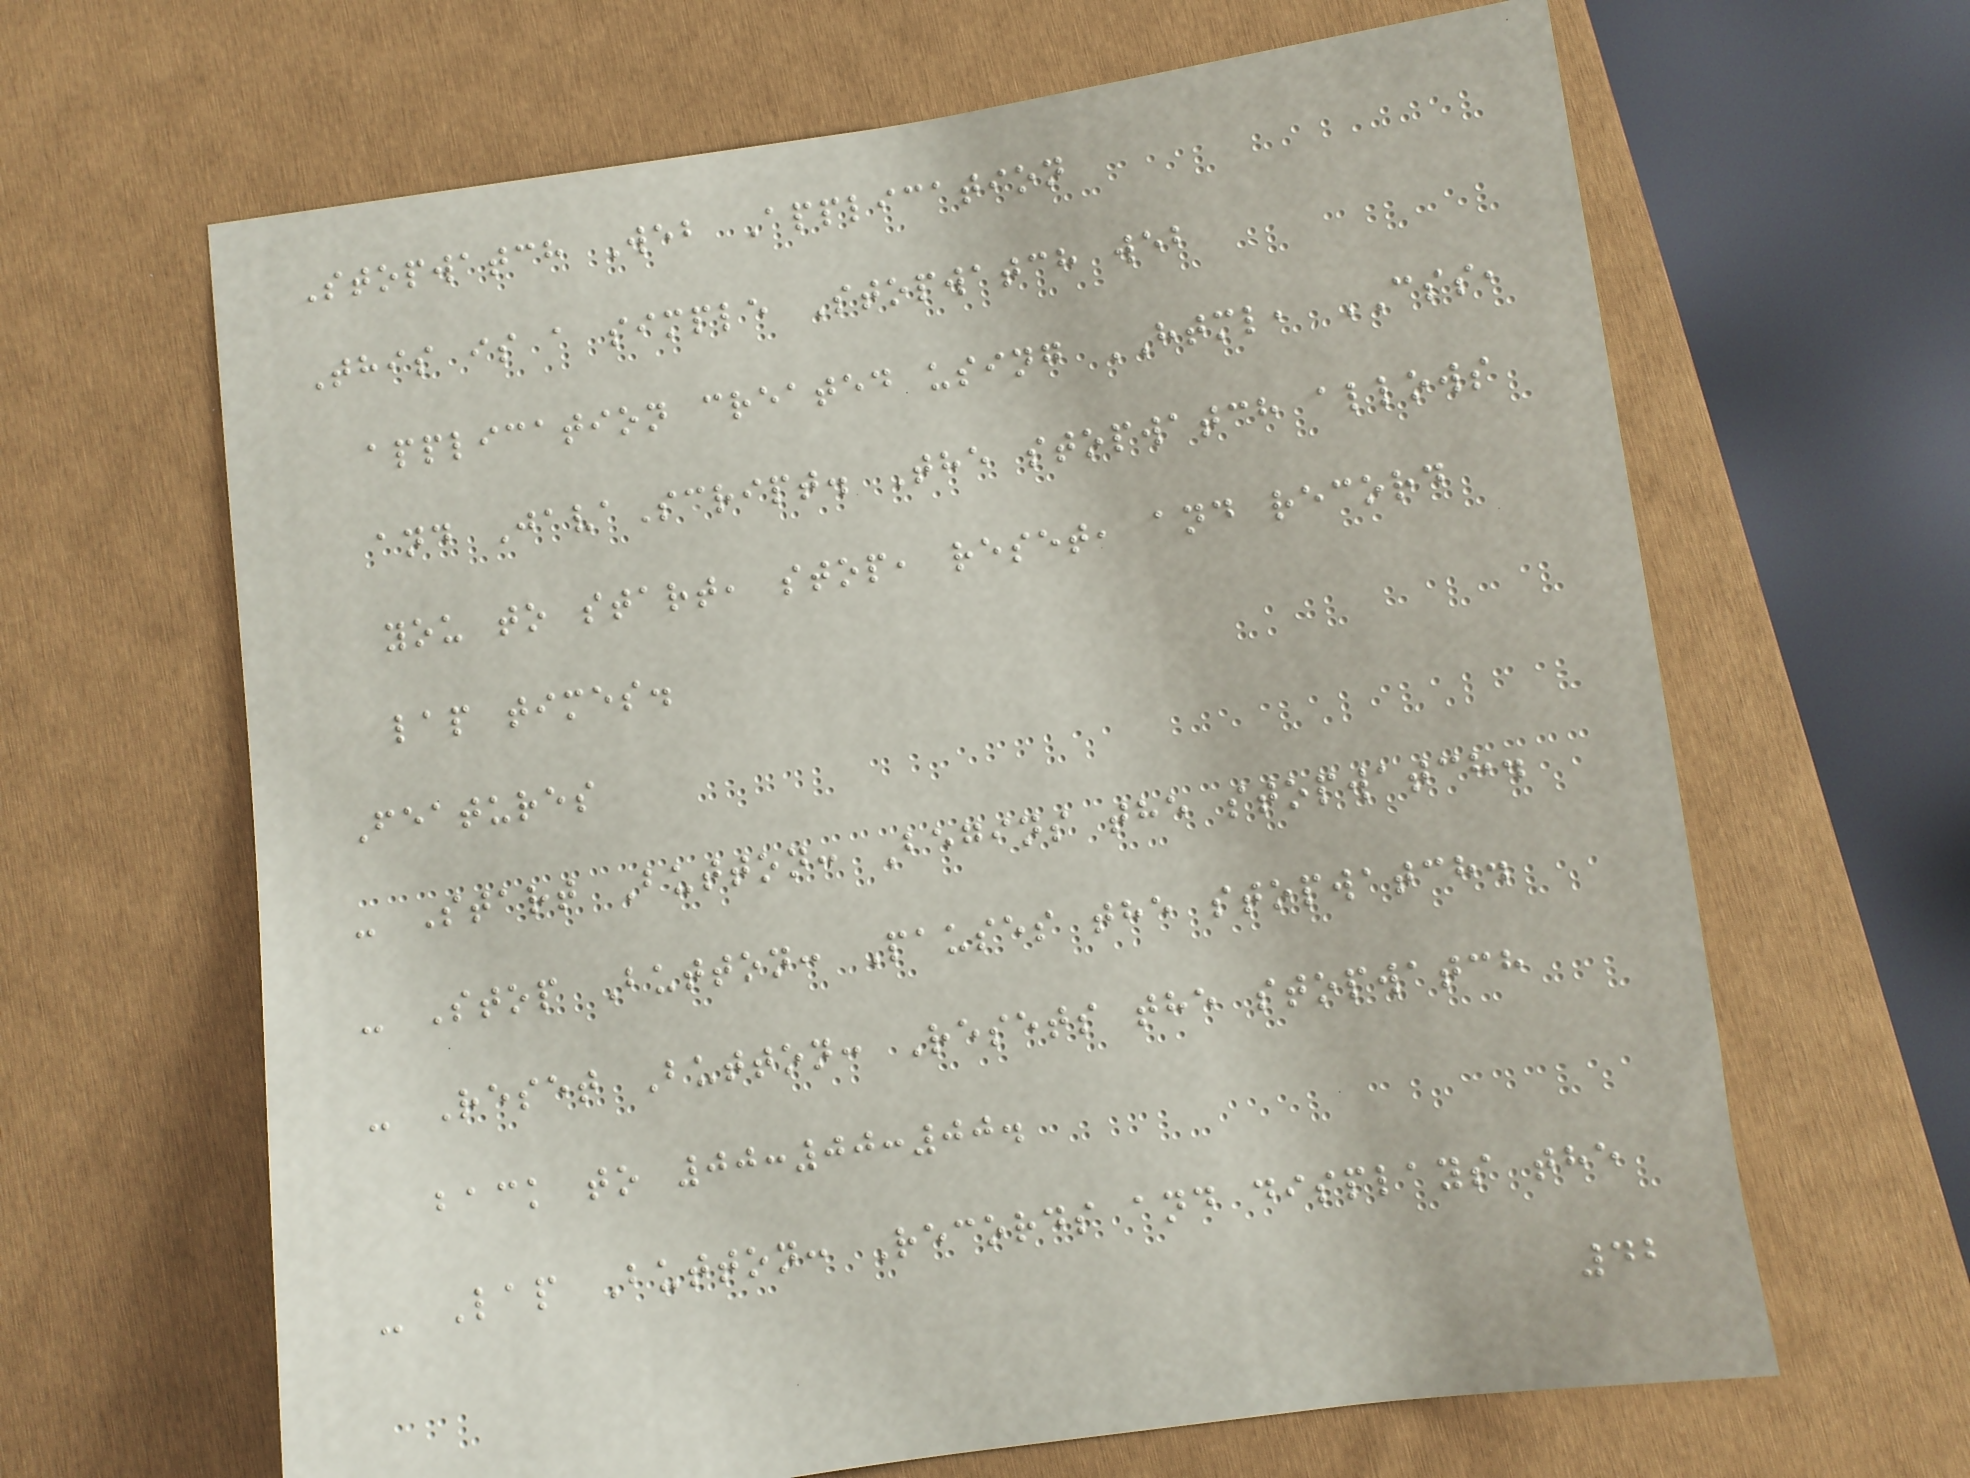Stopwatch Web Application
This is a simple Stopwatch web
application created using HTML, CSS,
and JavaScript. The stopwatch allows
you to start, stop, reset, and record
lap times.
Features
- Start Button: Begins the stopwatch.
- Stop Button: Pauses the stopwatch.
- Reset Button: Resets the stopwatch
back to 00:00:00.
- Lap Button: Records and displays the
42
